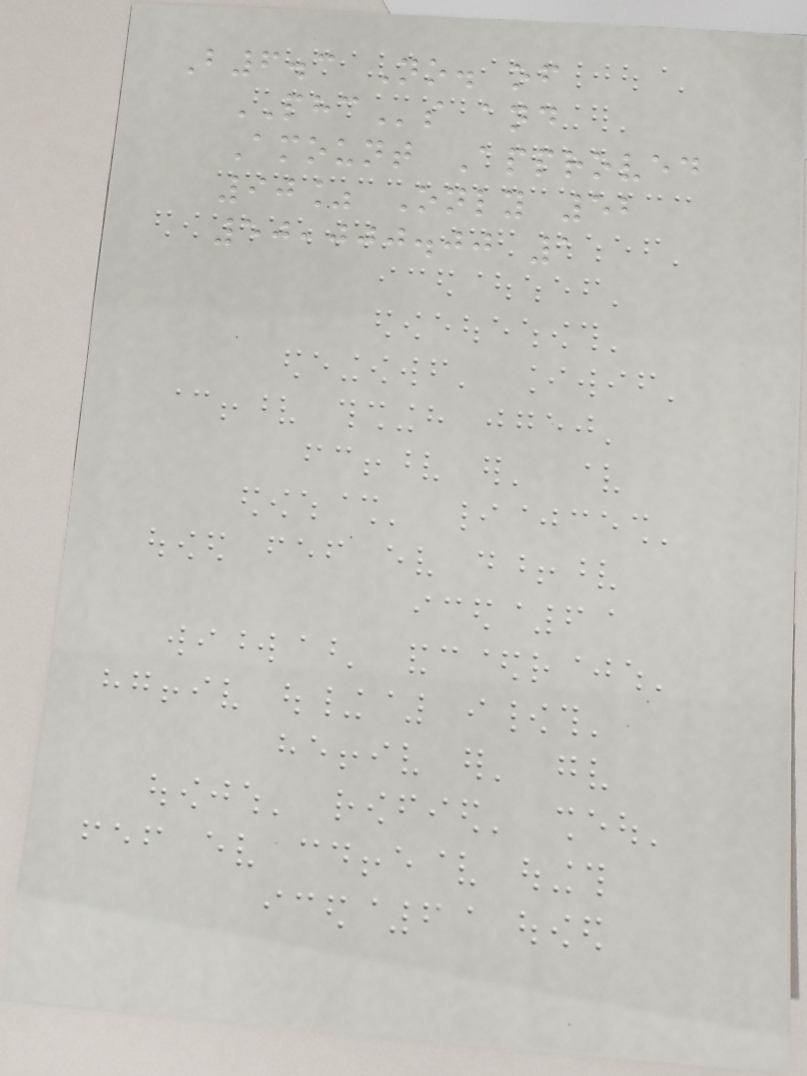B6.3 No. of
PHCs and
Amount Approved
90% Only 52
50,000.00 1
